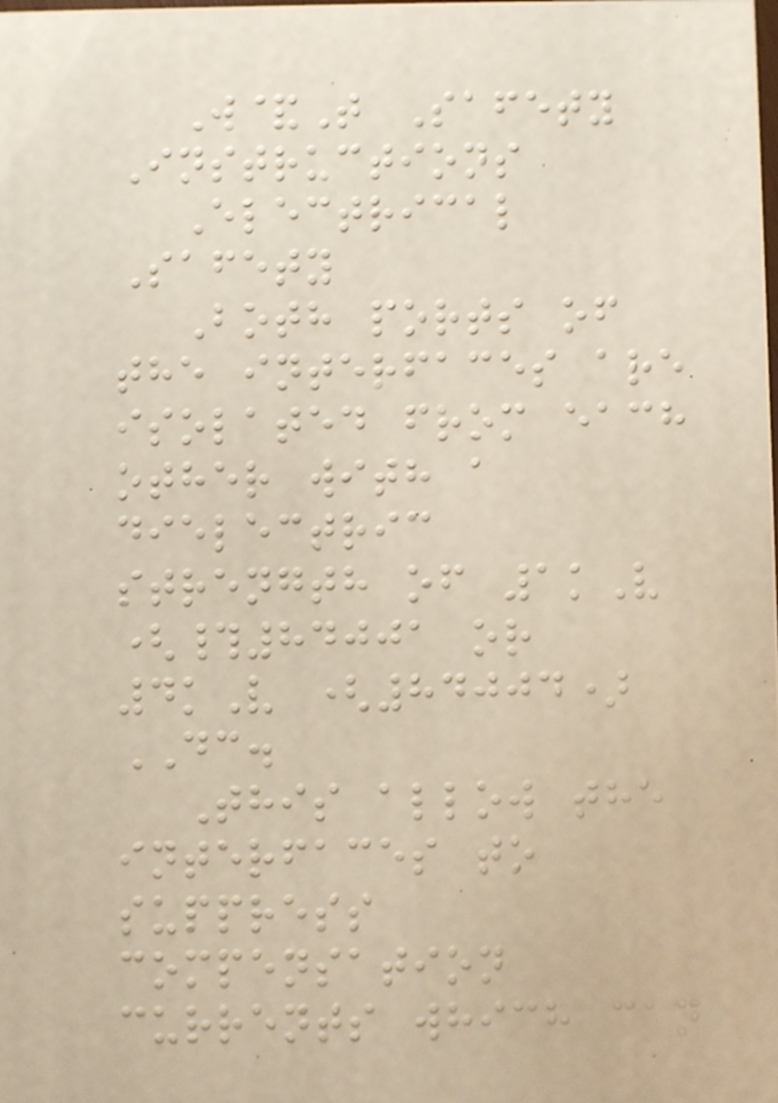W&T Safety
Instructions
Electrical
Safety
Both ports of
the interfaces are
isolated from each
other with a
dielectric
strength of 1kV
(#84001 or
4kV (84004)
DC.
This allow the
interfaces to
suppress
compensation
currents which can
